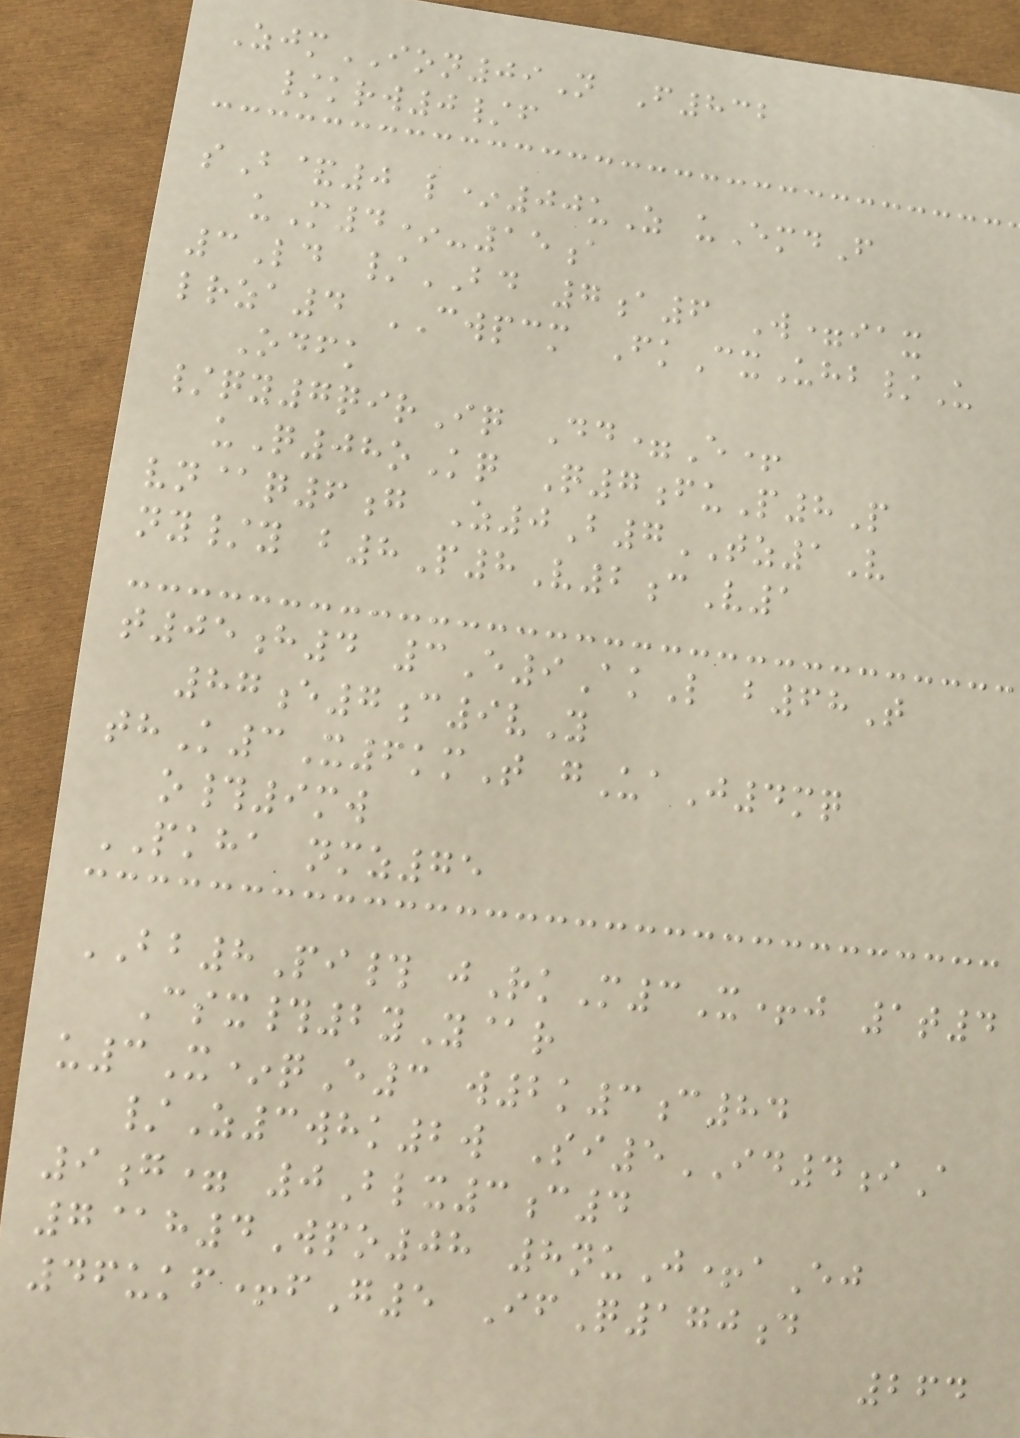ZjmION09N F832
/krw0/f
sB&0 l*00uZ uEmdF
uM4*-15a
3Ld /BD 7a6 W=iax
lrza4 CWPCM FkCxUhb/U
Odfk
/qy7qirIq Dd=E+
uQ08oKq Q7fuP8P
vn@q6g Z0B7TZ1V
ny/y b8P8V2cV1
t05h4 3E9AkL b68T
87e7c9vY
thK3X6kmT gUaJ4mq
o#9mw
PKHA nmz75
BB8Pi# jRkM3X+j 1t4
Csx#2yY@r
u3X*qE3 w2k3c84
/Z3whk2w Si5ID4iA
9g= 0Blx3c4
7@h4Wpo08 8nuJ+aEj
46ukf+fG5 IfQ170d
264
